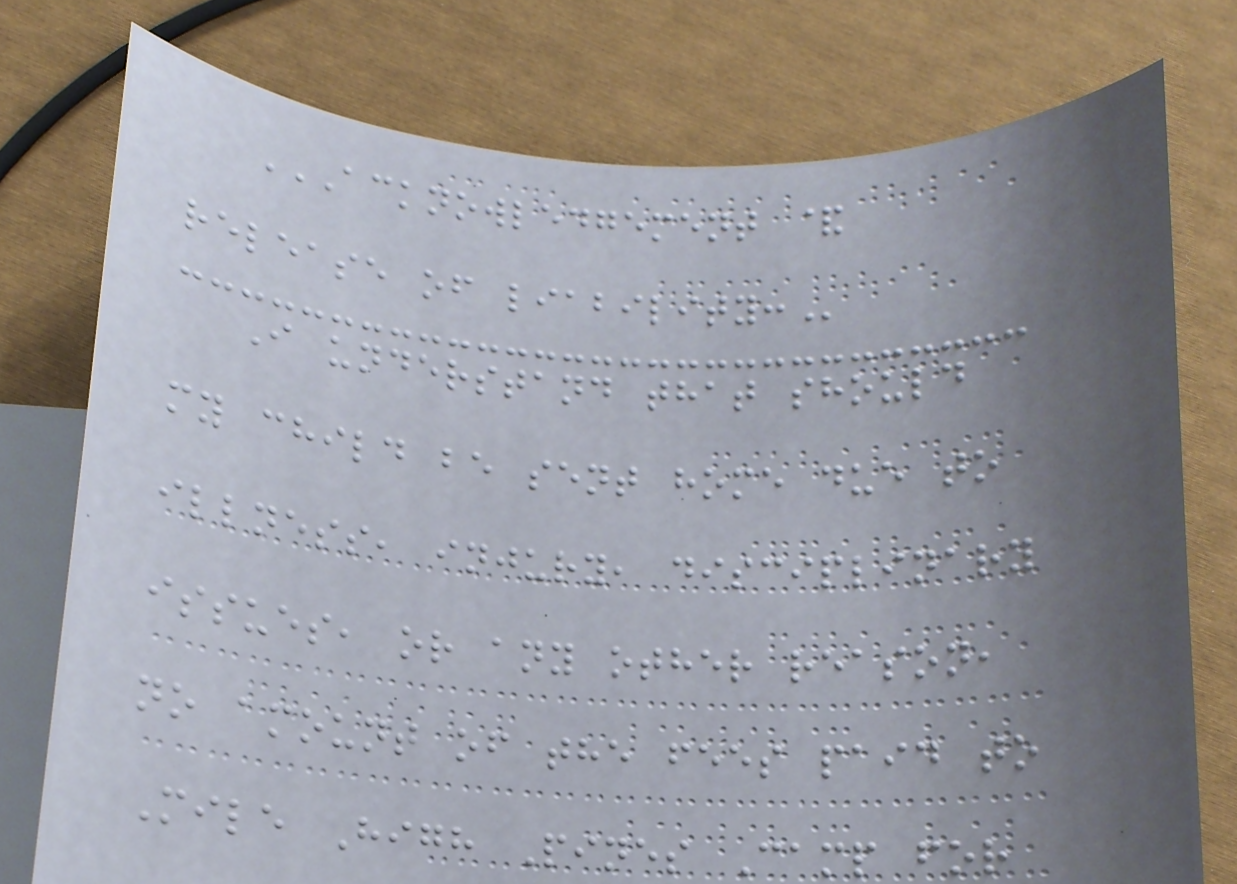ACKNOWLEDGEMENT &
RELEASE OF LIABILITY:
I understand that should
my child be sent home due to
illness, injury, disciplinary
issues, or any other reason,
no amount of the fees paid to
Mile High Pines Camp for
